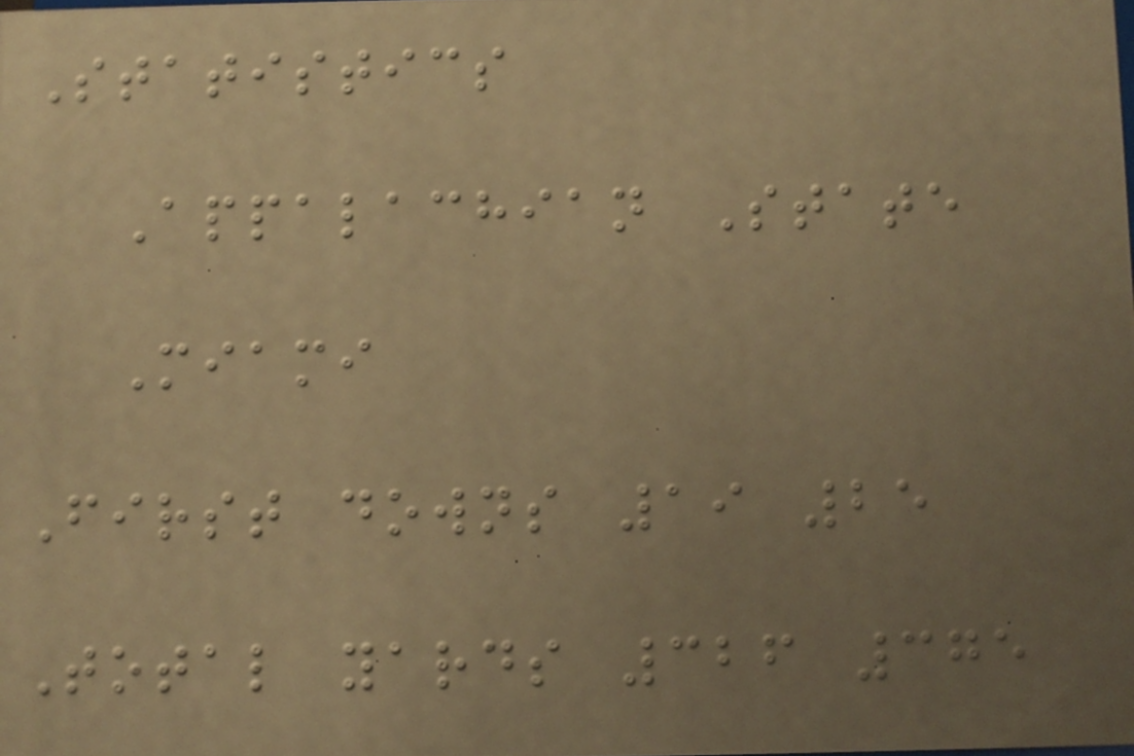Statistics
Appalachian State
Miami
First downs 19 25
Total yards 326 375
